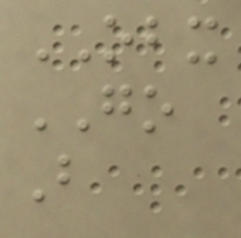OBX
GO
B
